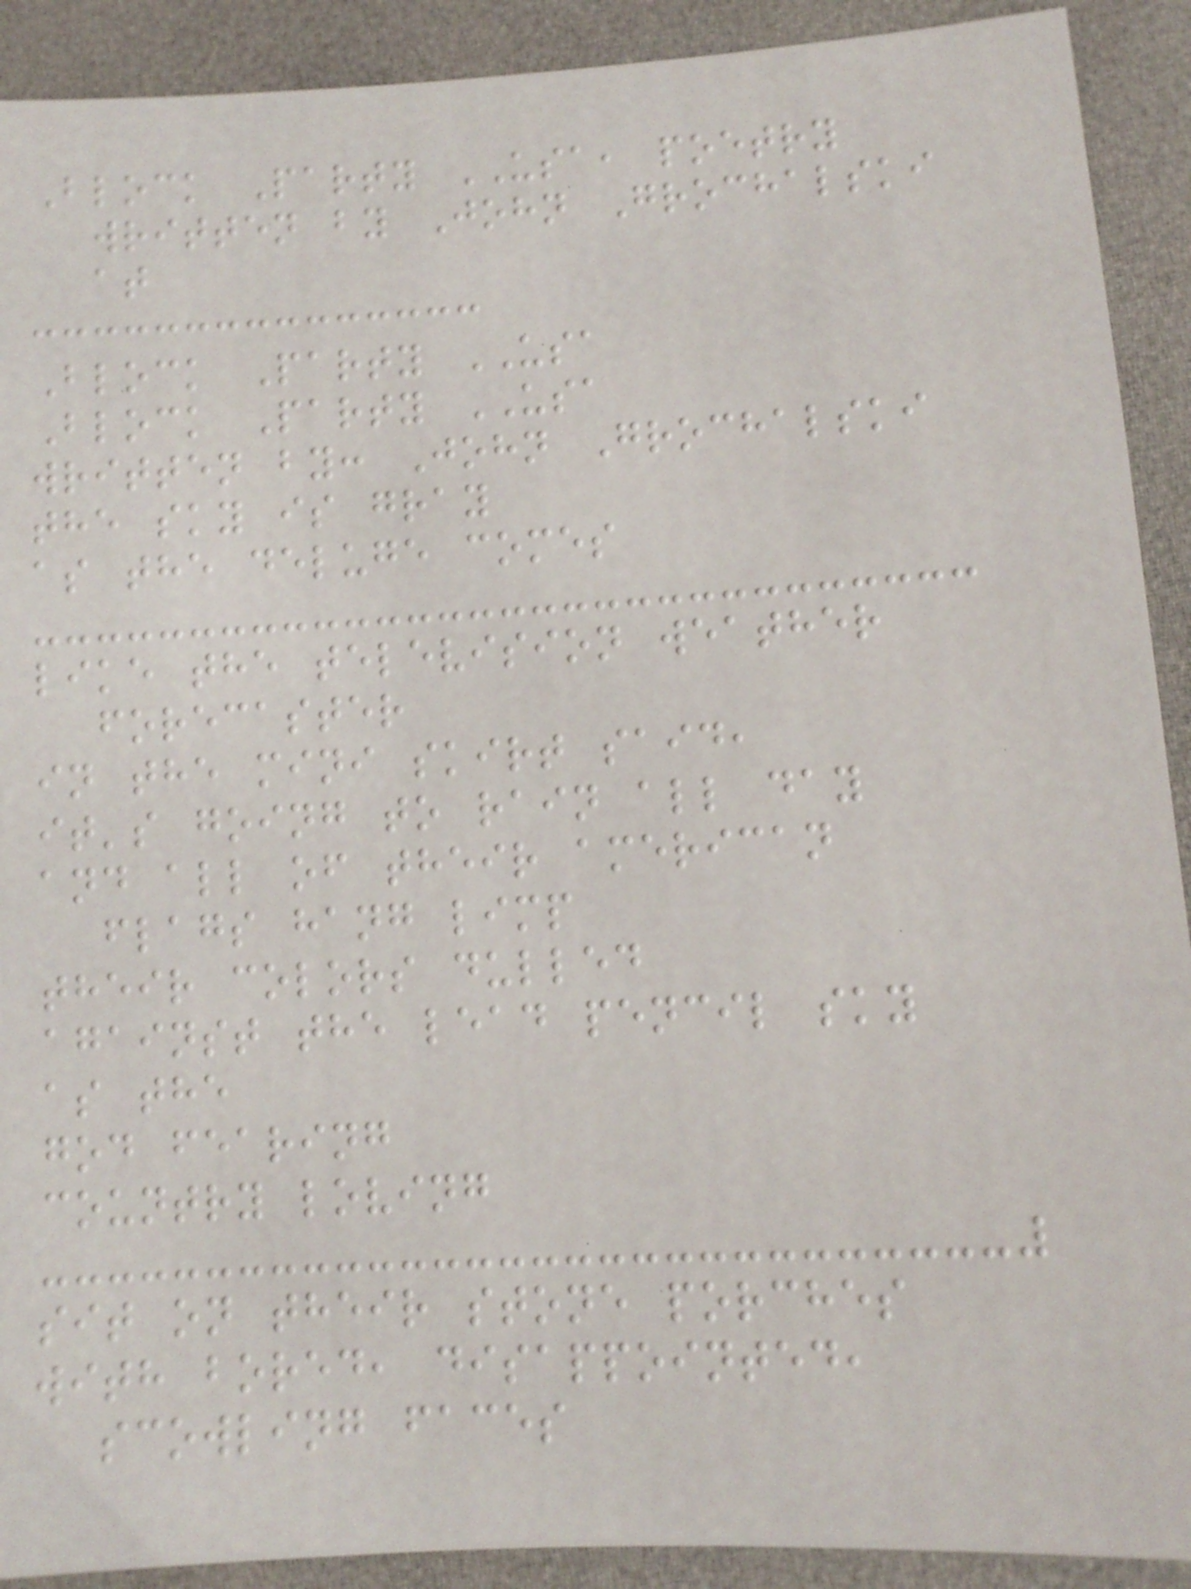Block Party USA, poetry
written by John Grochalski
at
Block Party USA
Block Party USA
written by: John Grochalski
the sky is gray
as the deluge comes
like the television weather
forecaster
in the mini skirt said,
it's going to rain all day
and all of their american
flags hang limp
their colors dulled
against the lead pencil sky
as the
god fearing
country loving
sit on their stone porches
with bored, disappointed,
scowling faces
